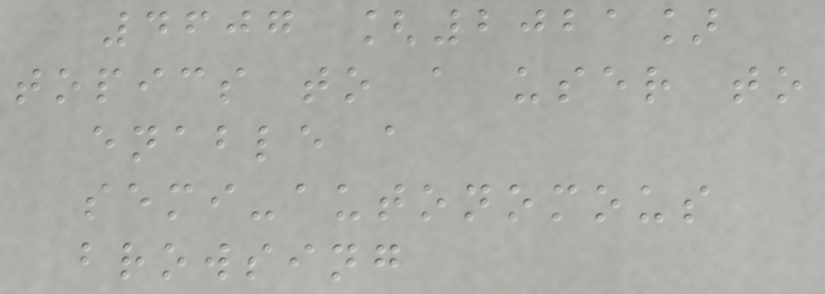4607 [2021]
topics to a user to
enable a
semi-autonomous
browsing
